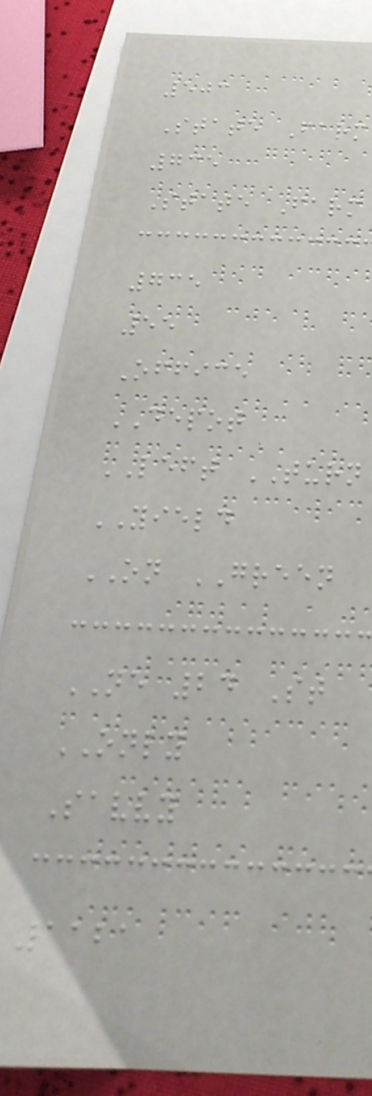503
State Farm
735
State Farm
735
55
Office
DEPOT
LEFT TURN
YIELD
ON GREEN
NE 24 St
ONLY
Savvy
1121
